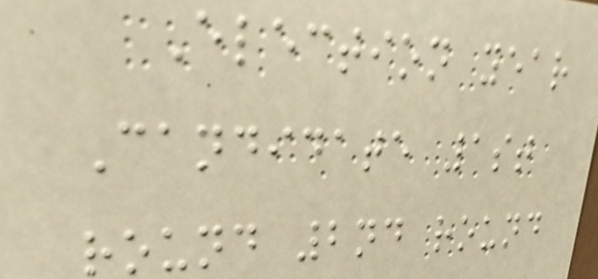Election year
Candidate 1st
round 2nd round
